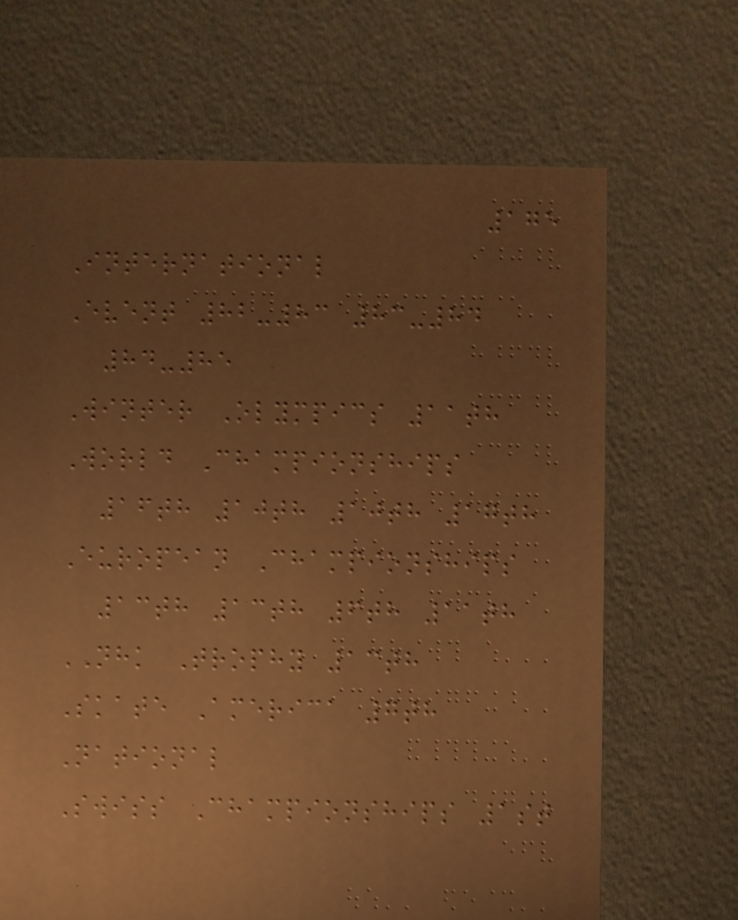175
International
Event 82-83 83-84
84-85
Winter Olympics 11th
World Championships
16th 10th 10th 17th
European Championships
13th 13th 6th 11th
NHK Trophy 13th
Skate America 7th
National
Swiss Championships 1st
